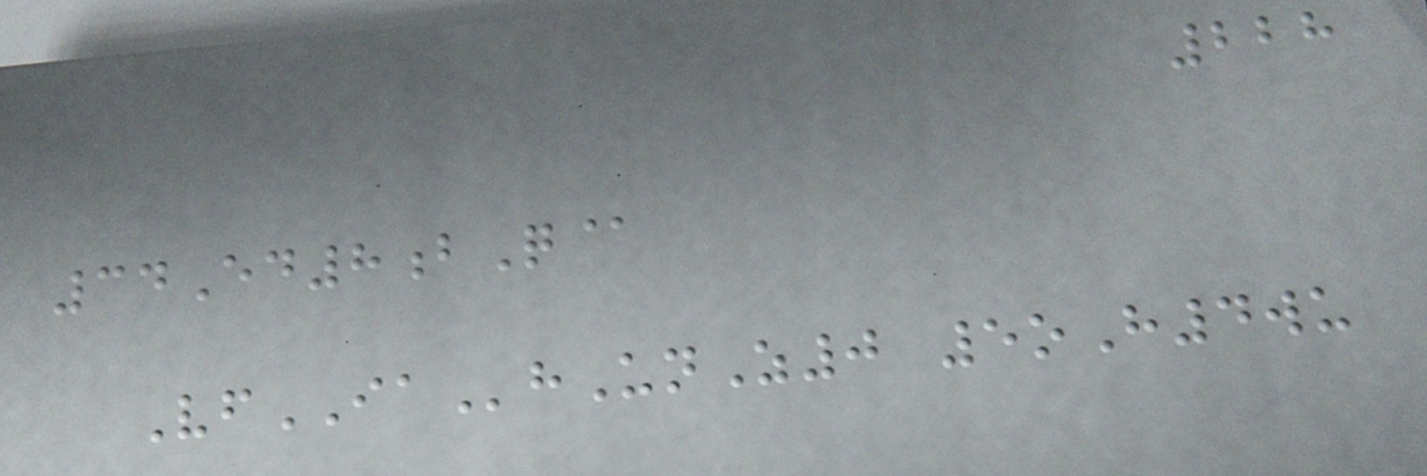228
34Ed8bQ@
VfIAhUnZ0 5oH4wu
